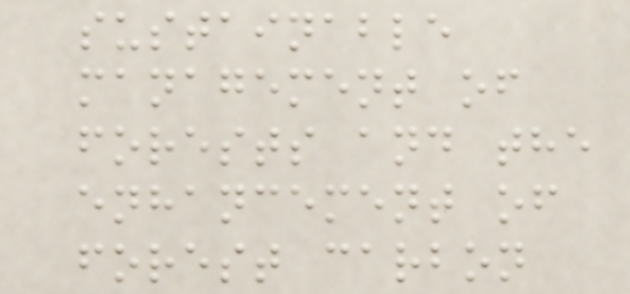sustainable
management of
forests and the
enhancement of
forest carbon
